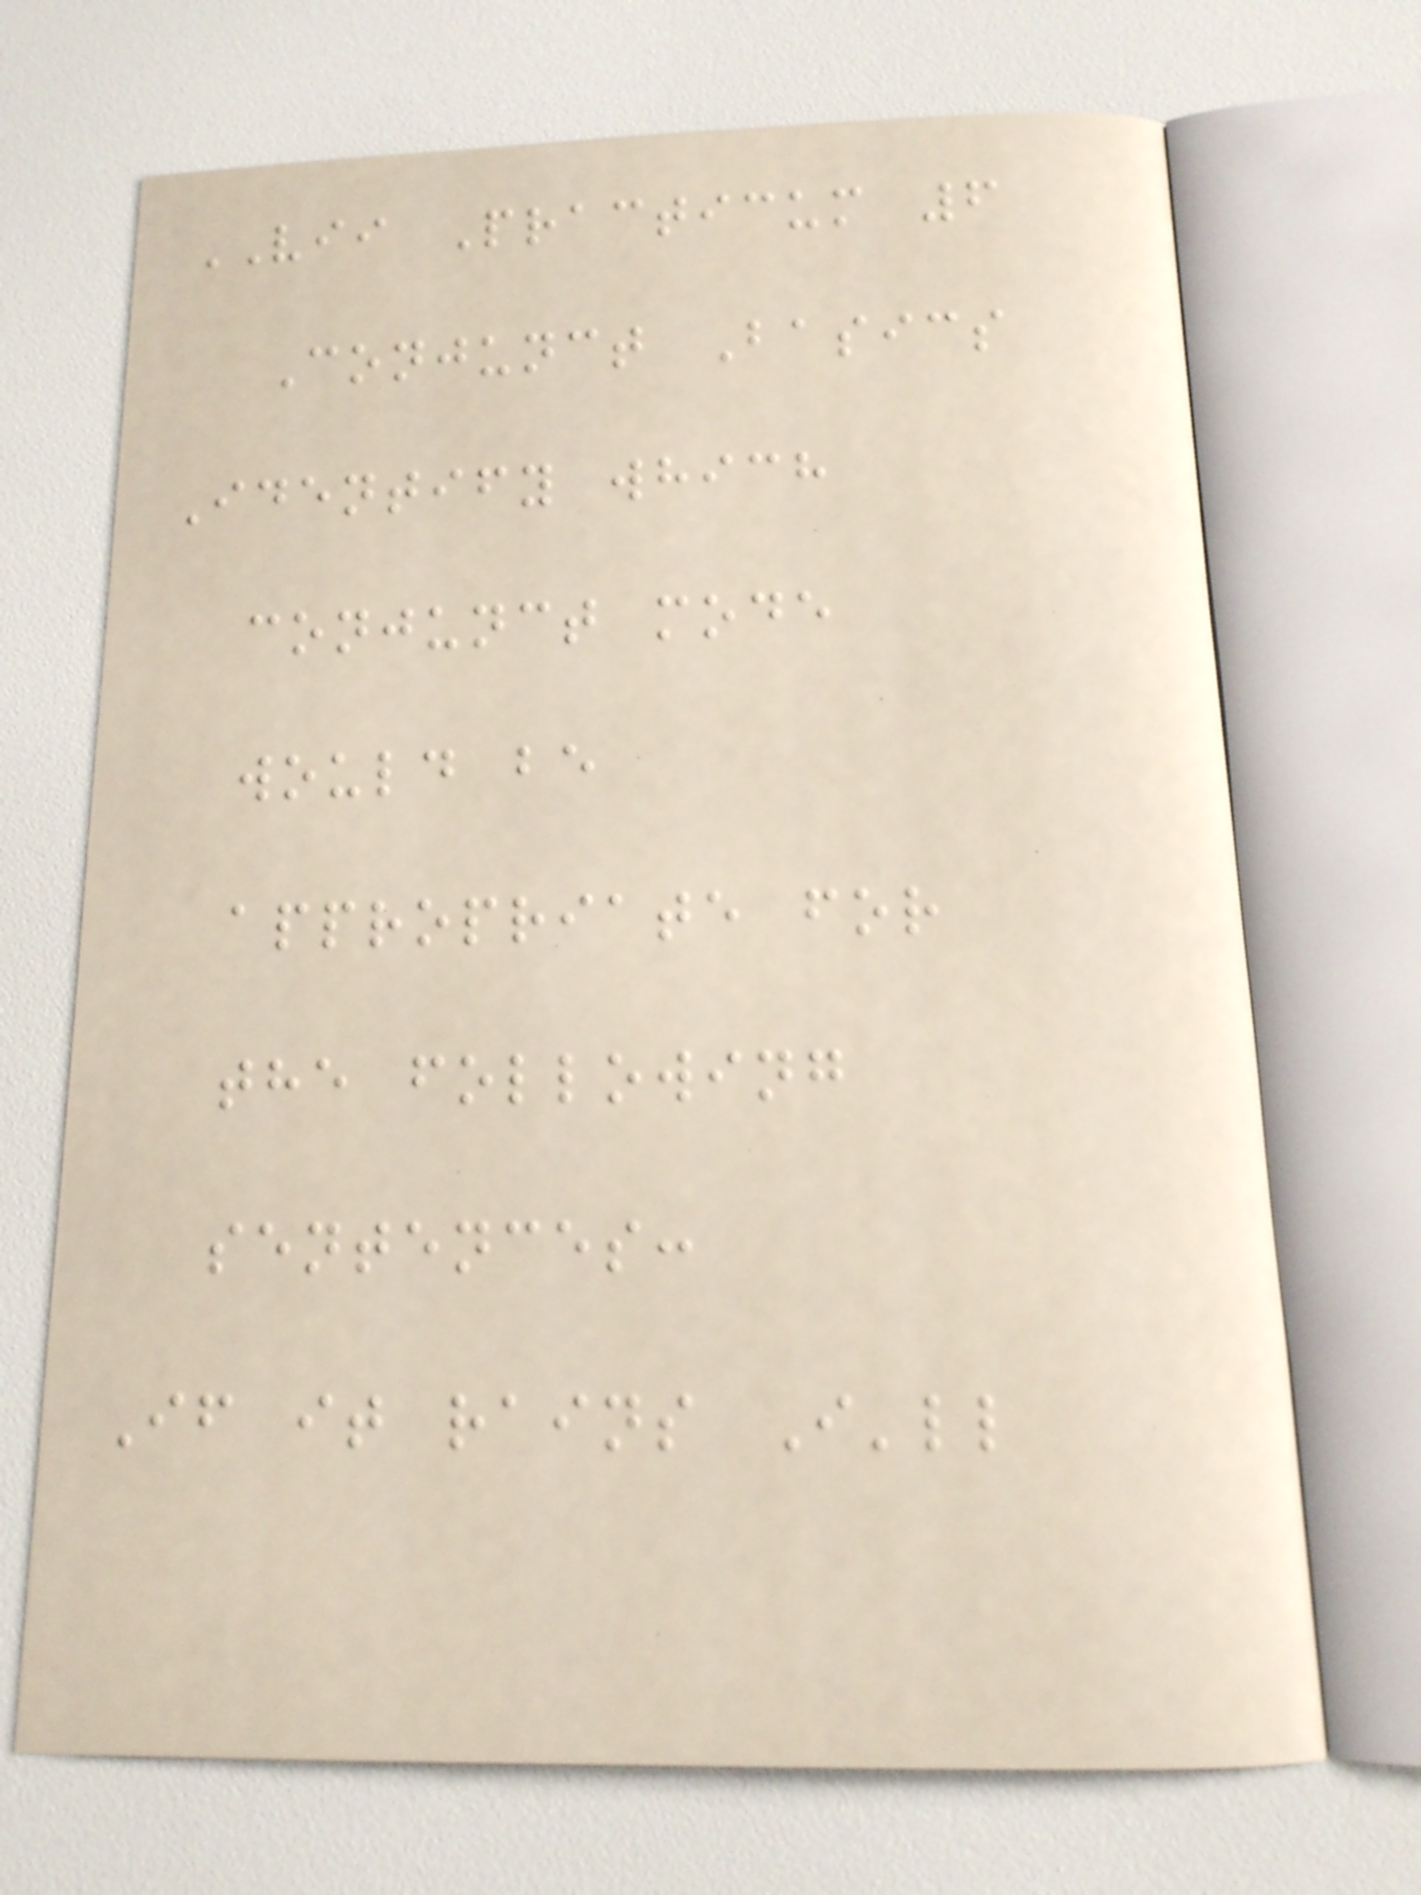VII Practicum 6
Conjunct Basics
Identify which
conjunct mode
would be
appropriate for
the following
sentences:
If it rains I'll
